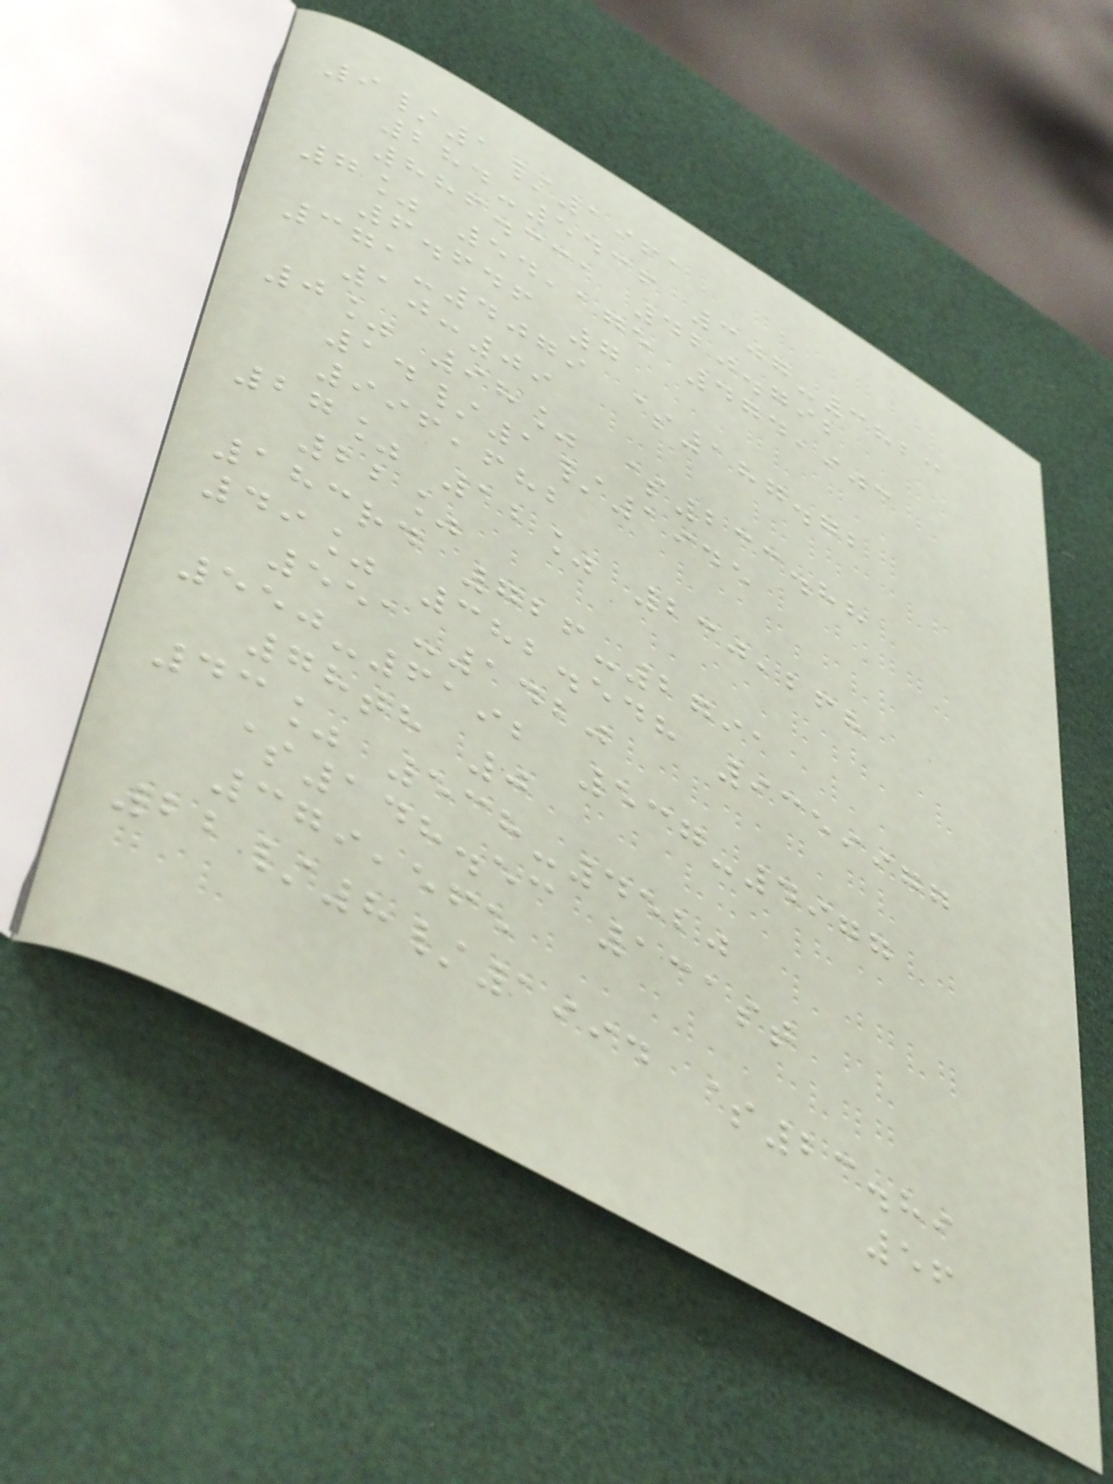9/1/1961
284-5436 307-3823
886.331 420.792
7% 54,175 474,903
6.646 7
371-4079 $187.72
10:09
0% 98% $233.88
14/1/1945
996,682
27% 12% 230,268
22%
183rd 726-2791
49% 382.548 9359977
551-1420
550-6192 537-4977
78th 0
43% 538-4520
$148.53 131st
379,565
22/8/1994 $23.89
56
